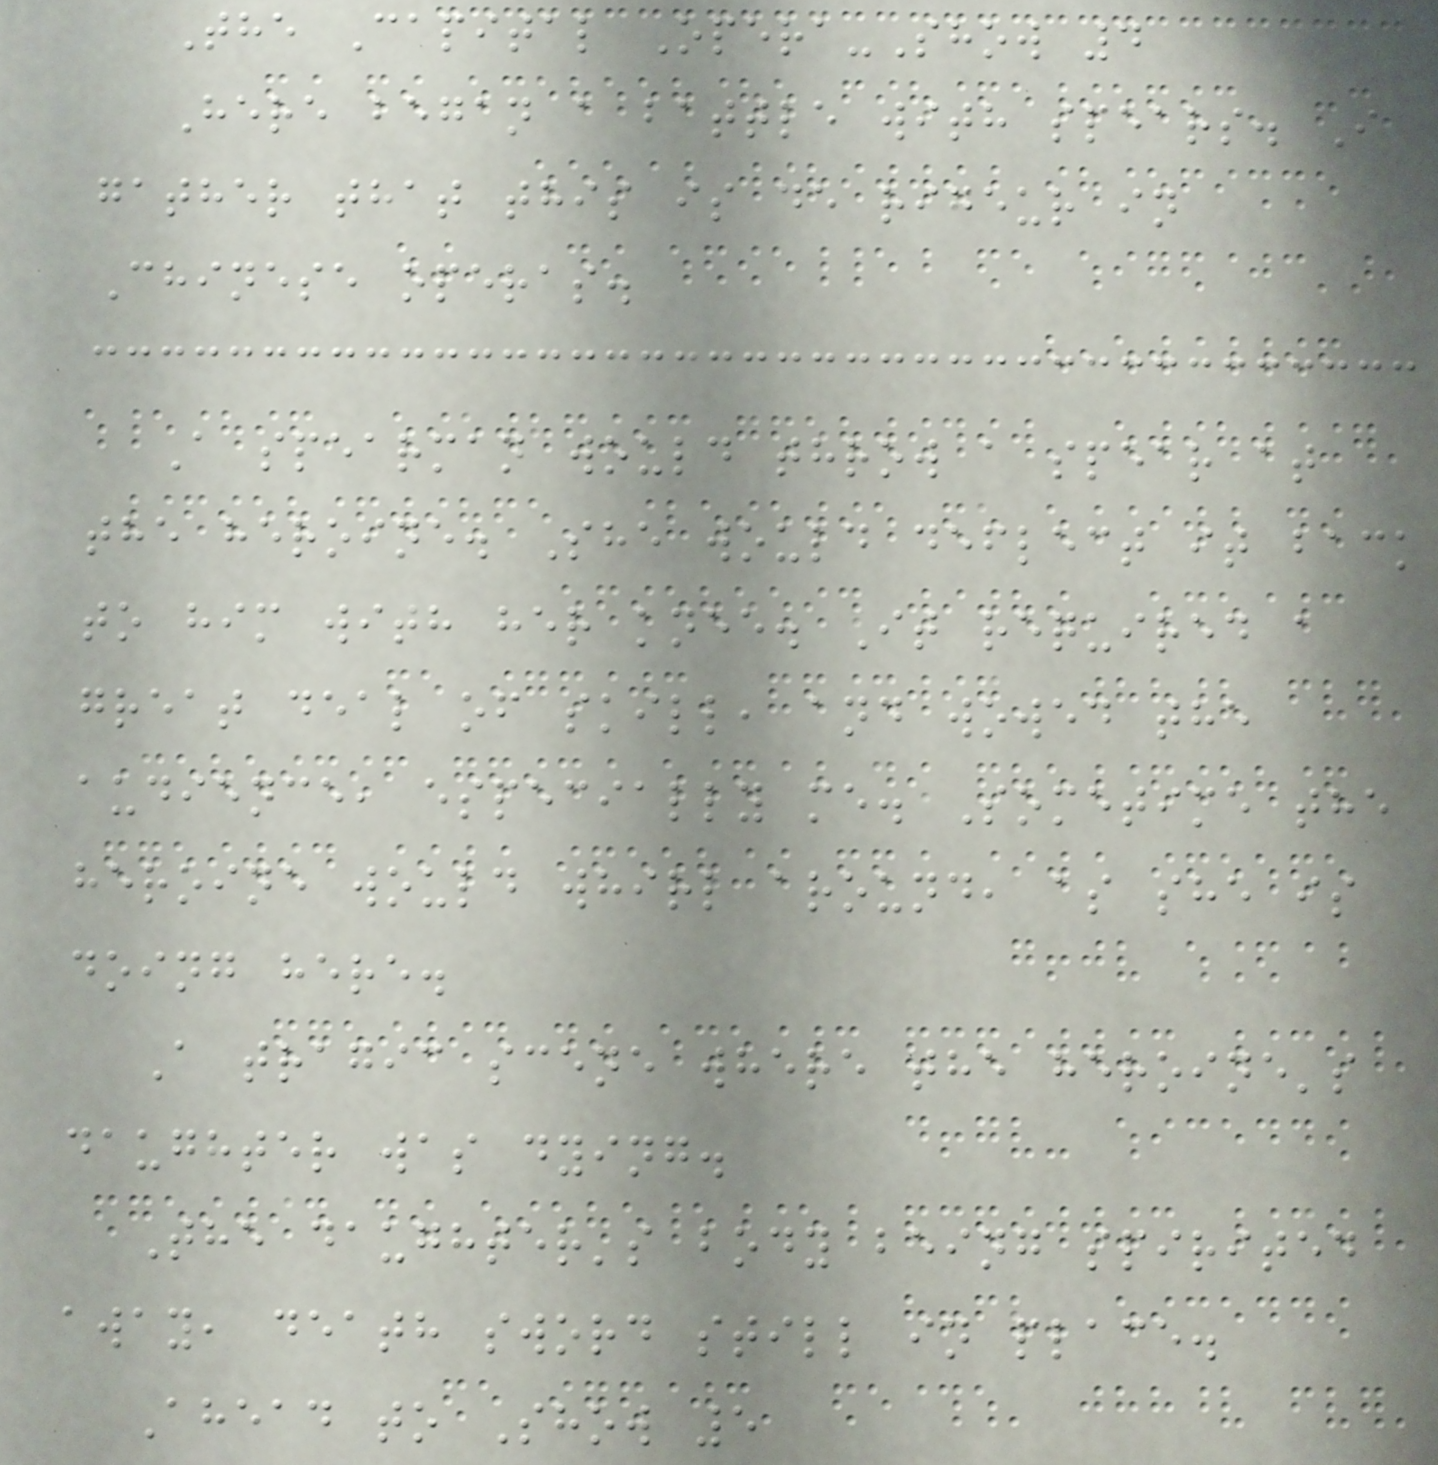The Capital Opera-Show 4
Here began a battle with spears. I
gather that this is de rigeur in
Chinese operas.
A spearman would throw a spear at
the heroine. She would deflect it back
to him with her knee. It required a
great deal of skill, and wowed the
audience, especially me. Sometime the
heroine would whirl around, as she is
doing here.
A tragic scene where the heroine's
daughter was dying.
The daughter's body being spirited
away, death sword still in place.
Ahead to Show 5
